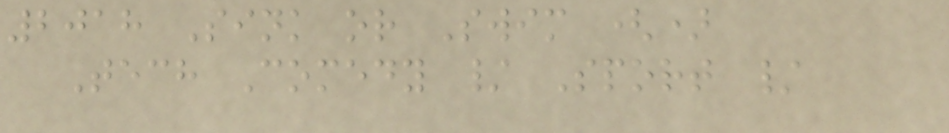2018 Sink or Swim ()
Tech Comedy / Sport /
